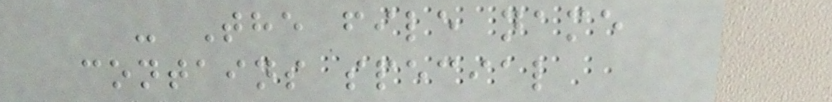- The file name
contains special
